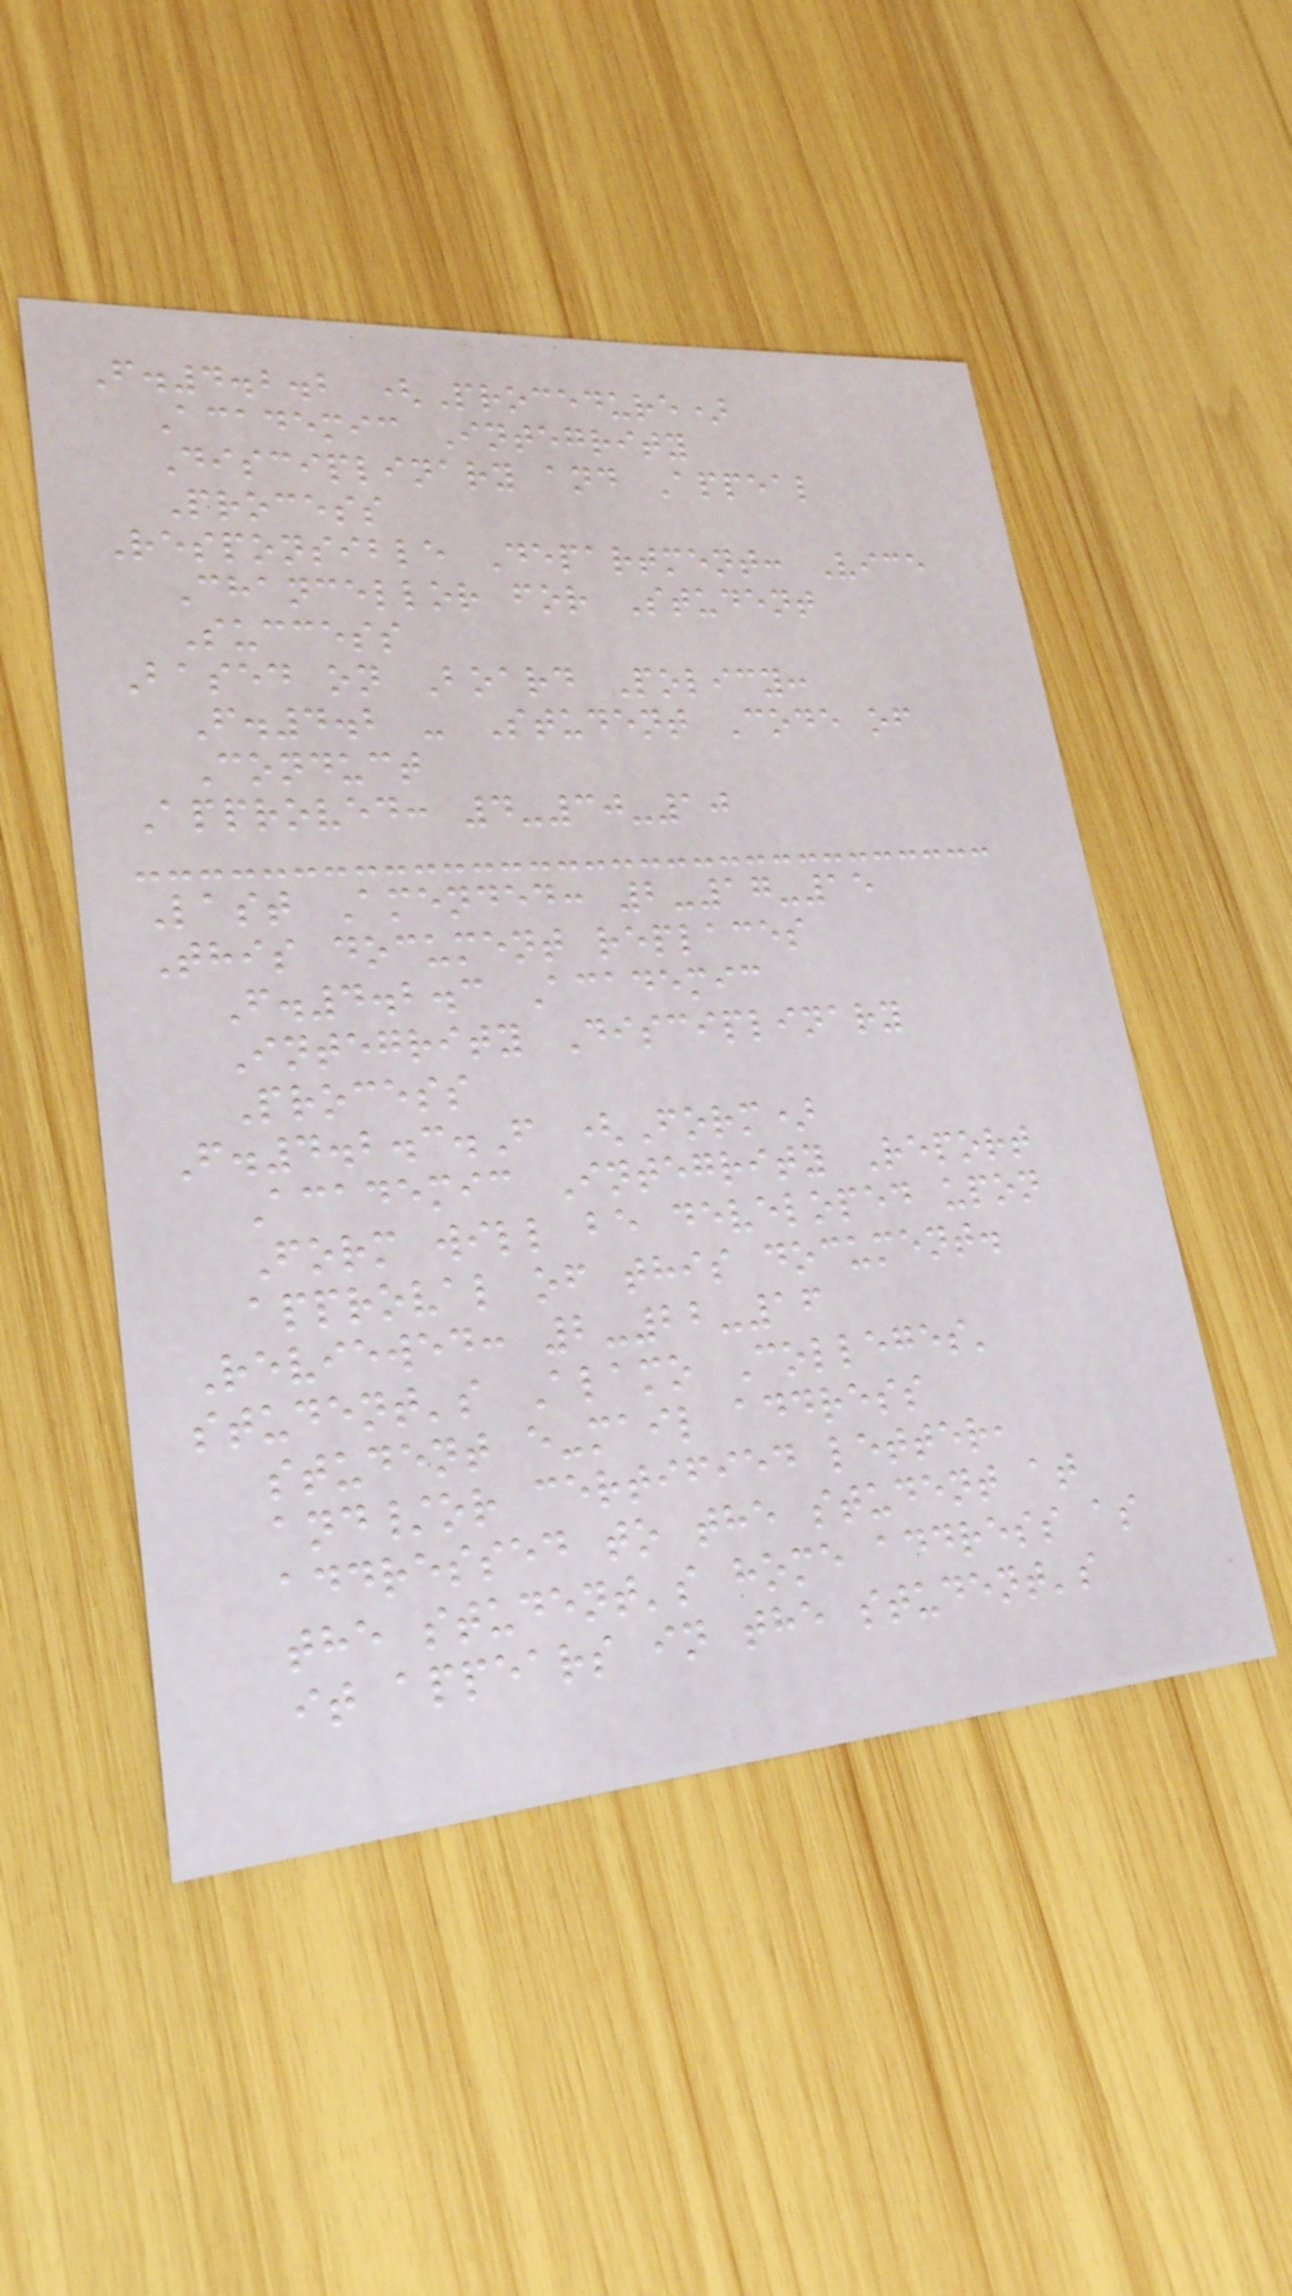F.4.2.2 (Procedure)
Academic Integrity
Disciplinary and Appeal
Process
Responsible Department: Vice
Chancellor for Student
Success
Based on Board Policy:
F.4.2 - Student Code of
Conduct
Approved: 4-30-10
Last Amended: 2-17-15
This document replaces
F.4.2.3 Academic
Integrity Disciplinary
Process
F.4.2.3.F (Form)
Academic Integrity Report
Form will be developed upon
approval of this document.
Reviewed: 2-22-16
student's Alamo Colleges'
student e-mail address
and/or certified letter,
addressed to the student at
the student's home address as
it appears in the student's
